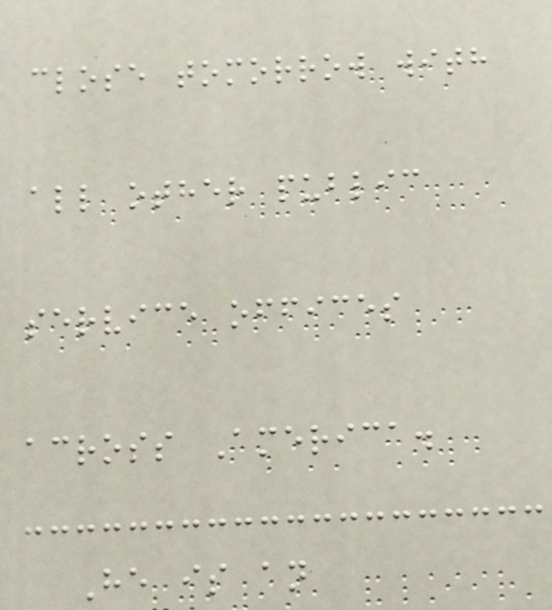close tomorrow with
all other public
service offices
across America.
He is an
